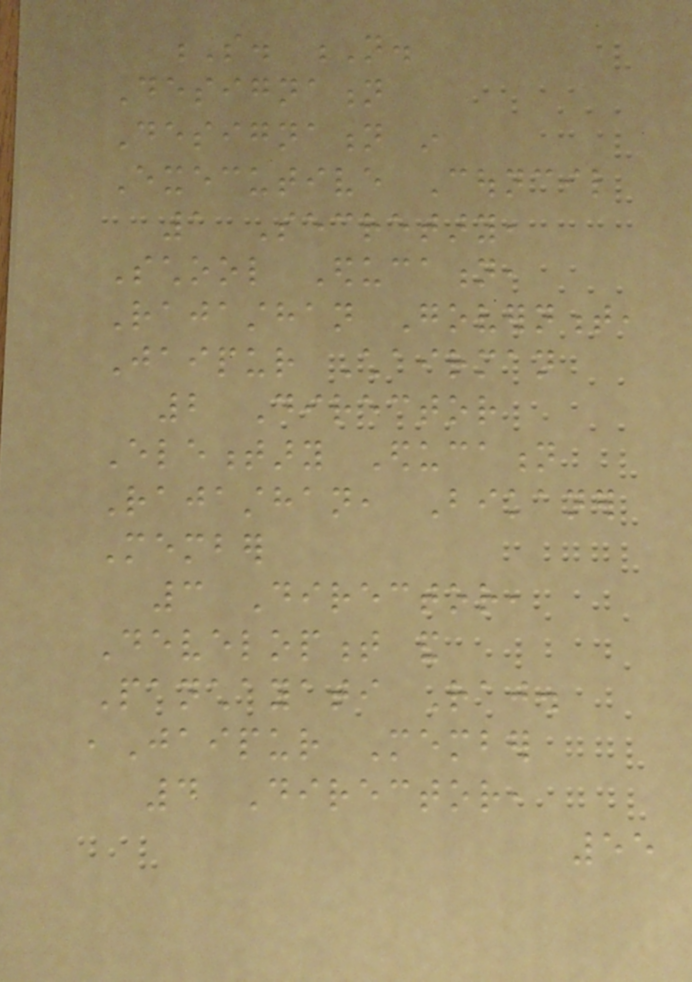S. N.
Designation
Designation in
Executive Council
1 Secretary,
School Education,
Rajasthan Government,
Jaipur Chairman
2 Director
Elementary Education
Rajasthan, Bikaner
Member
3 Director,
Development and
Panchayati Raj.
,Jaipur Member
4 Director,
55
